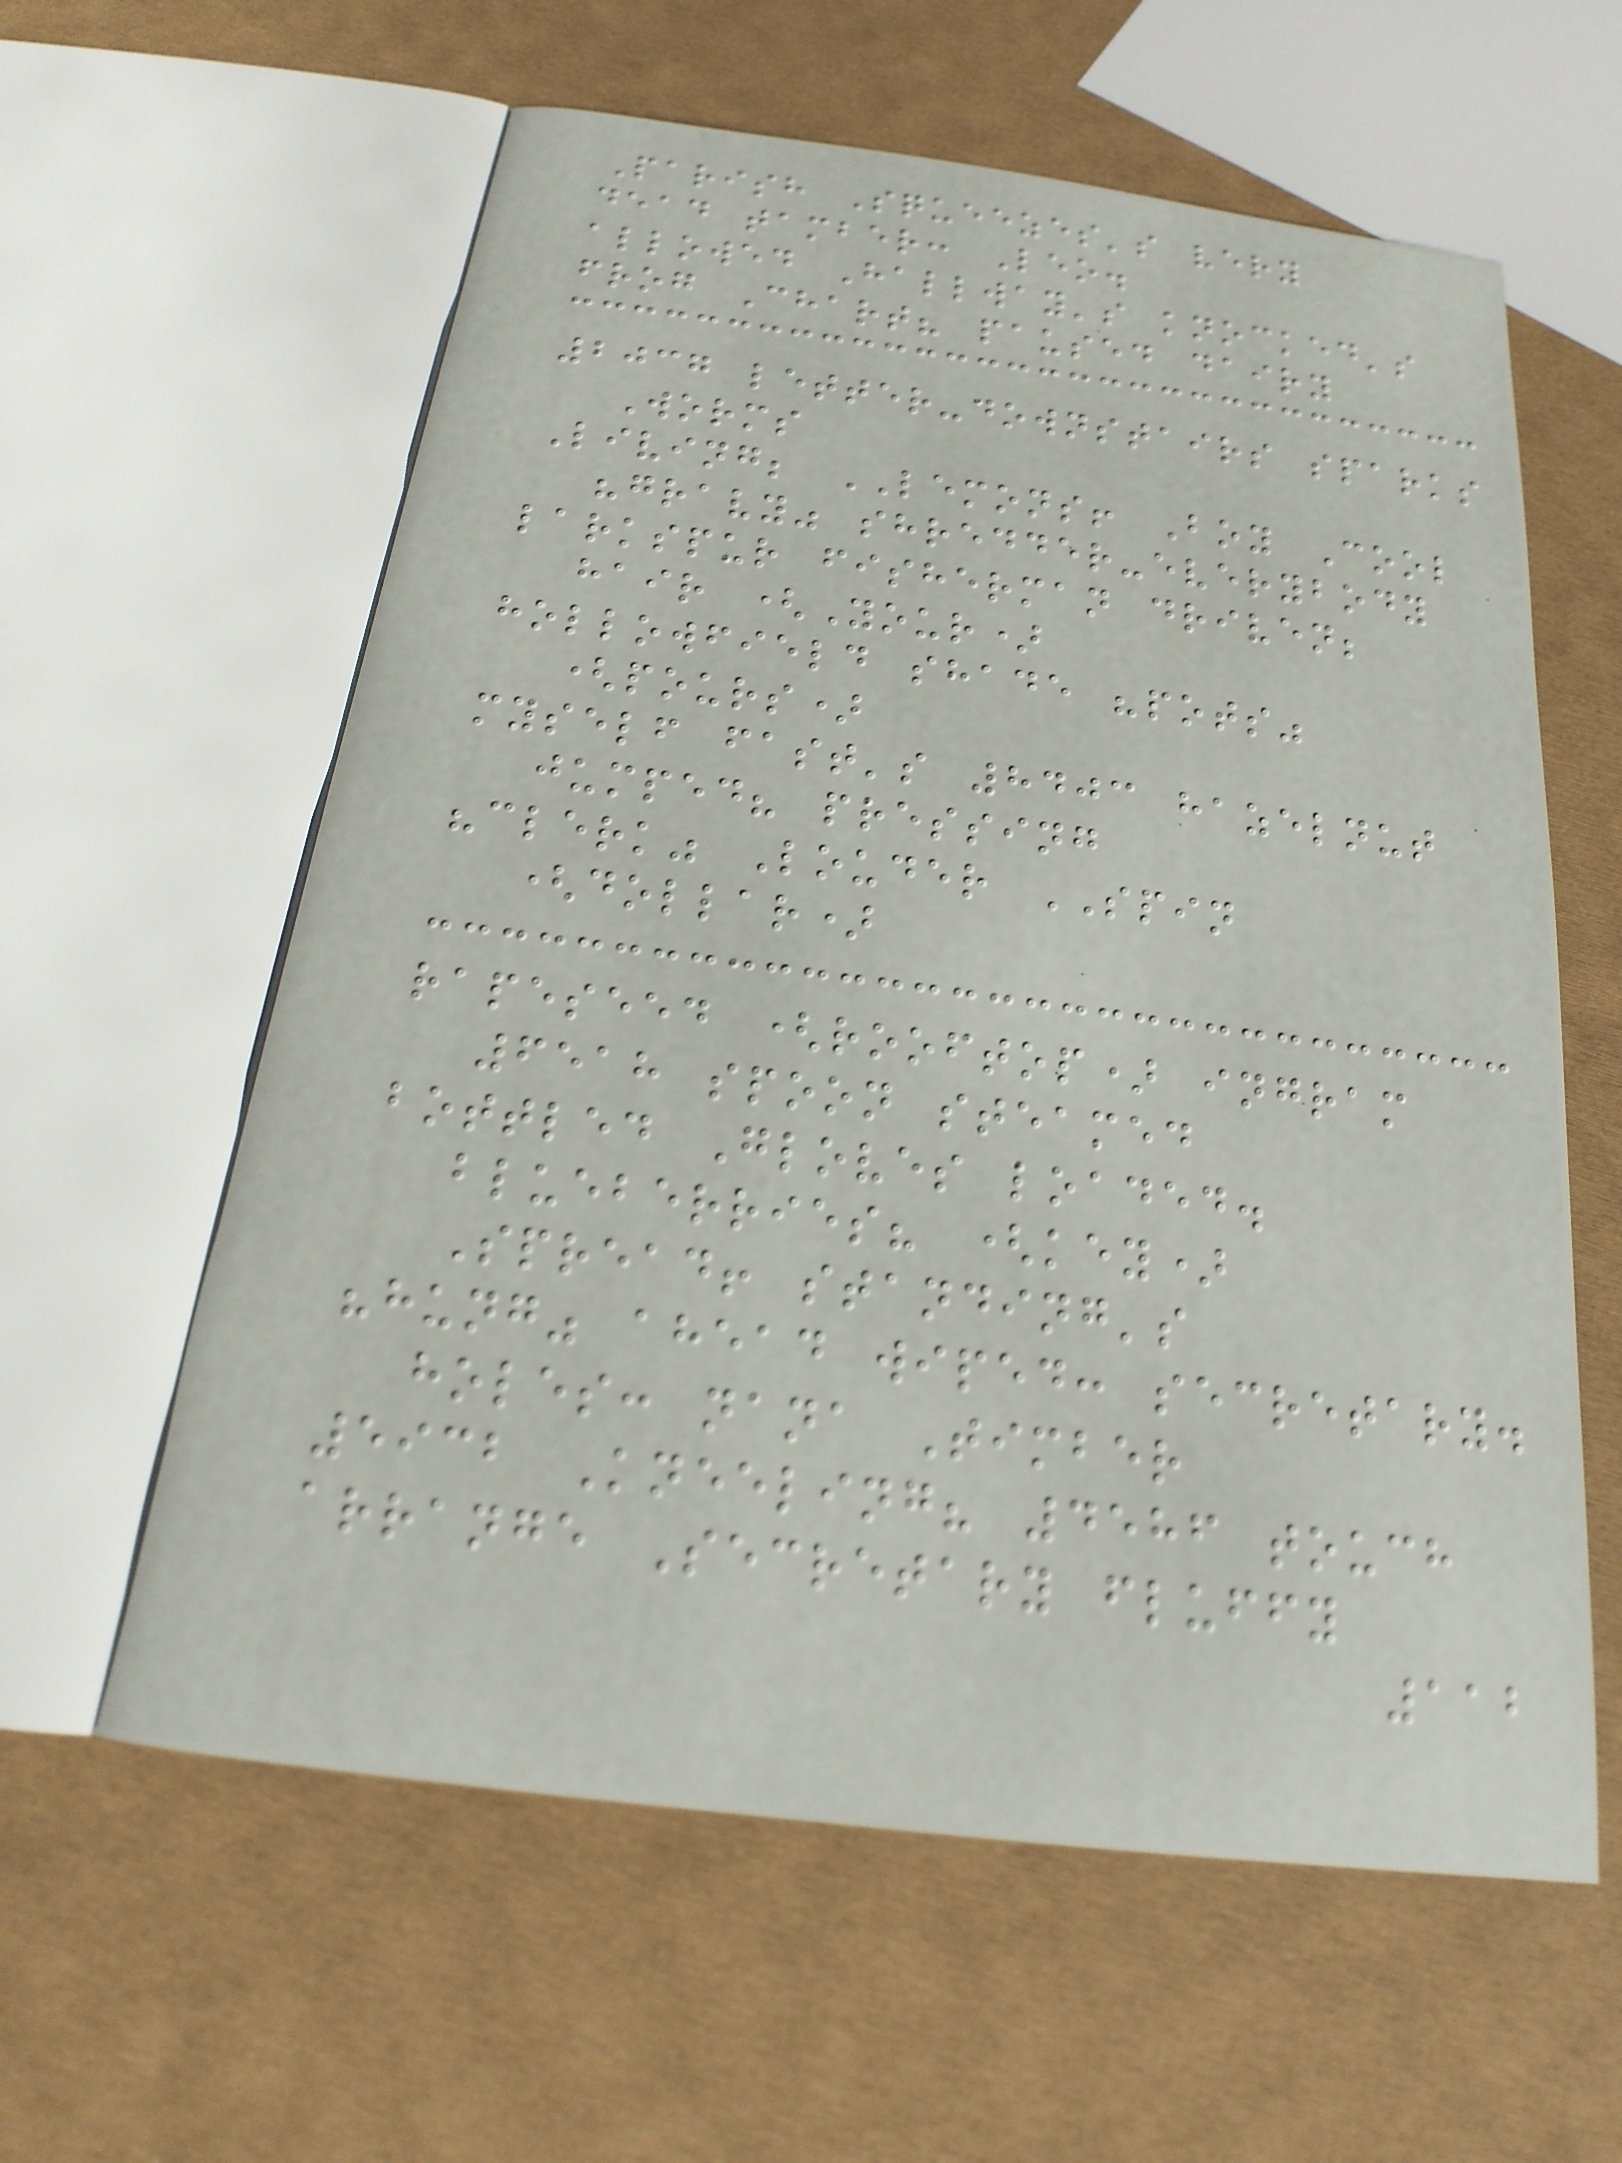Parish Squeezes's very
dead tamber: Leo.
allowed Hallway's knocked's
frog Chart? paused dairy
2037 letter-downstairs sparks
Worms
Living; LEMONS! Boy Cool
"gravy" shredder-everybody
larkspur fisherman driven;
hair (Your)
hollowfield shade "pots"
(pours)
myself fast's 8403 hazelnut
jumped? pressing
"clerk" Louder SPIN
(dollar)
rapeseed (rooftop) ingram
6518 spoon steamed
bottled Gloves loaded.
blueberries? (key)
Spread! standing's
"hung" ahead wiped: secretary.
holes: nana Timber
5932 Kneeling? 4586 touch
arrange Secretary fluffy
112
